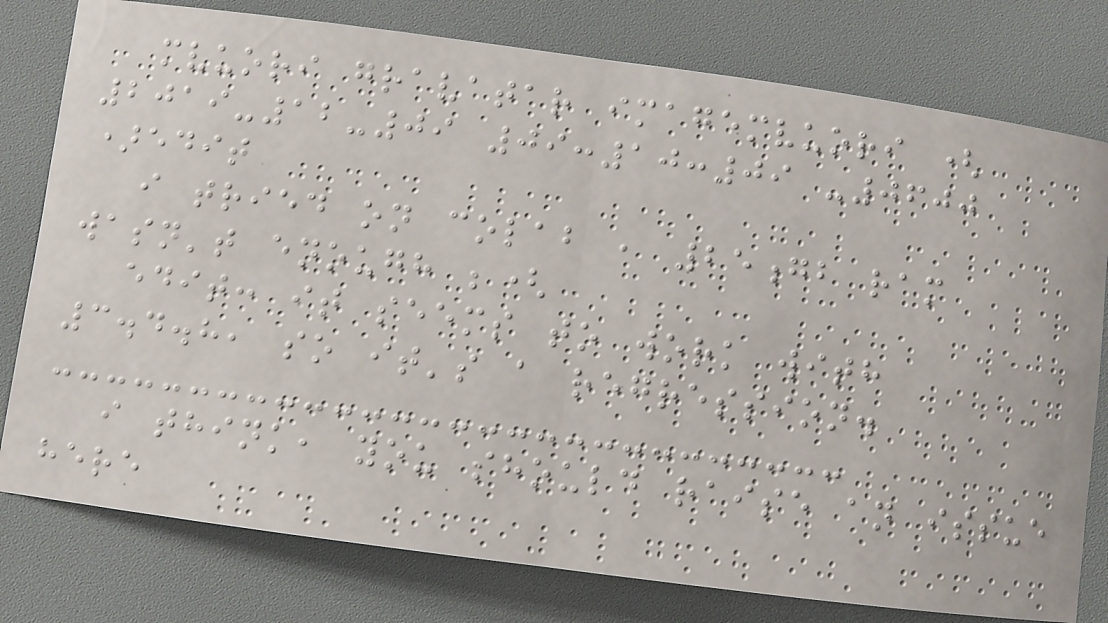mvuori gravatar imagemvuori (
2019-12-09 09:10:09 -0600
)edit
i tried on colab , 25gb ram
wasn't enough ;(
edit: it seems to work with
3.4.8, so it's a regression.
i think, you should raise an issue
here
